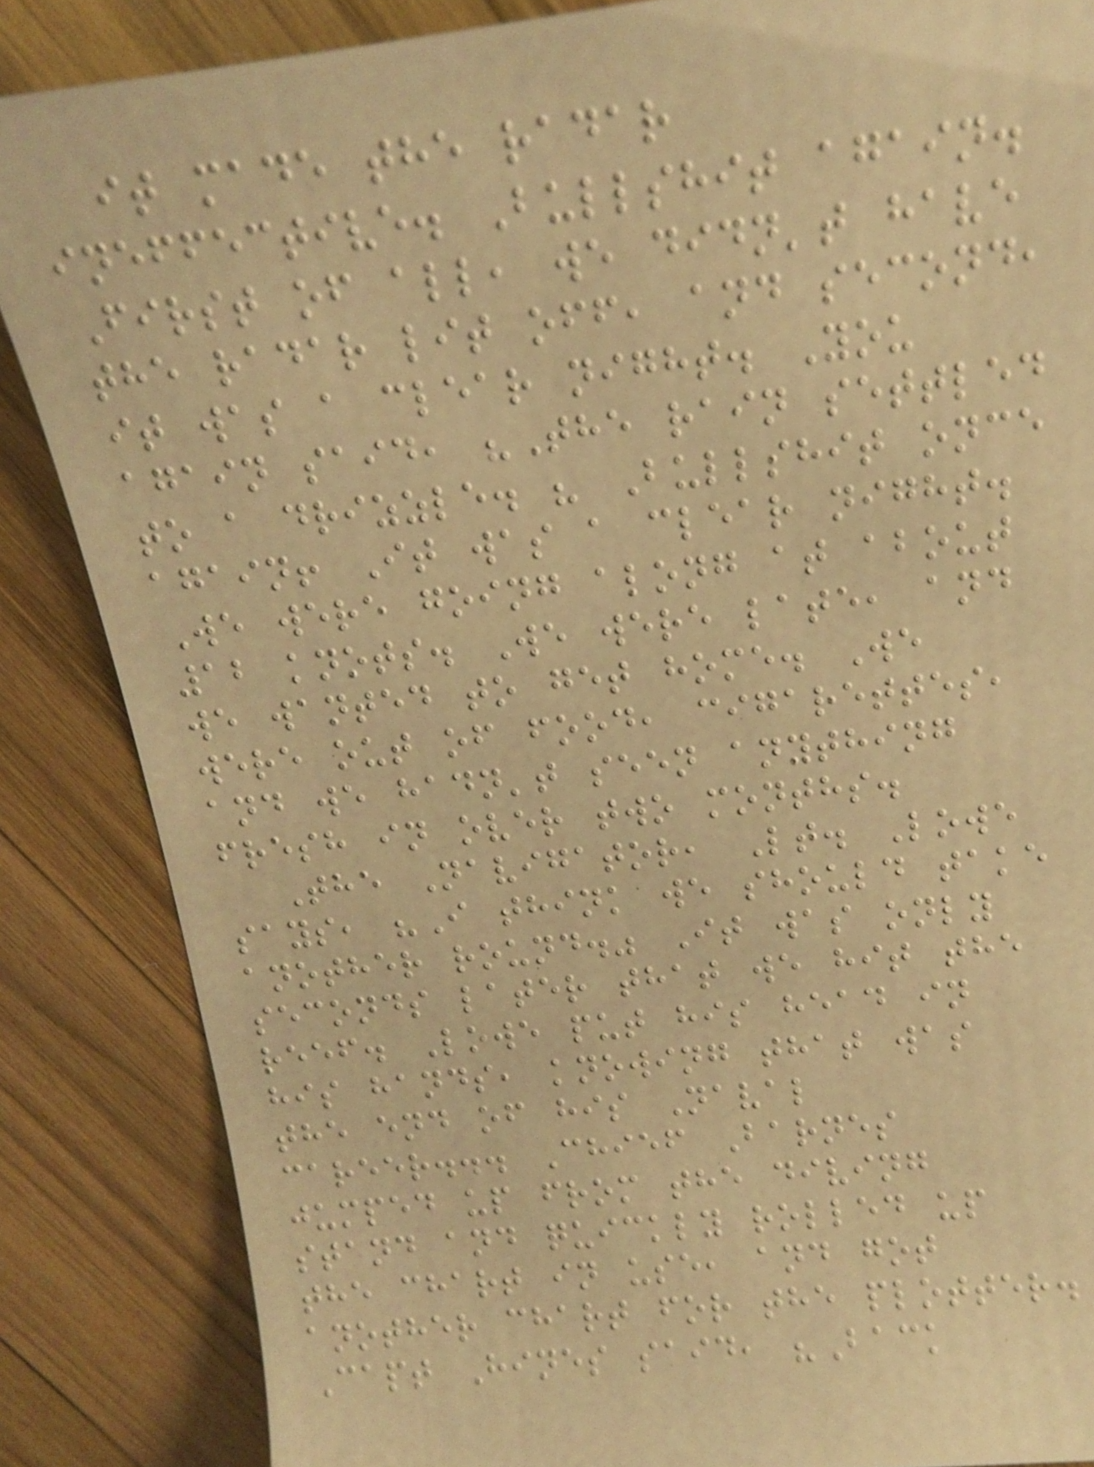it made the radar
ineffective. Bullshit again.
First of all, we didn't have
the radar lit off, and second,
it was a clear night. You
again said, "The rain settled
to a drizzle. " Bullshit once
again! It was a clear night.
We were going along at about
12 knots. We were late, and
we wanted to get home. We
were out of food, cigarettes,
and we hadn't seen anything
fresh in over two months.
The Navigator, Lt. Lowe
says, "I think we should take
another round." It was only
seconds later that we hit the
reef. Lowe put his head in
his hands, knowing that was
the end of his Naval
career... Chief Barnes
jumped up from the diving
stand and quickly rolled up
the chart in use, and got
another chart for the plotter.
Capt Hines said, "Back
